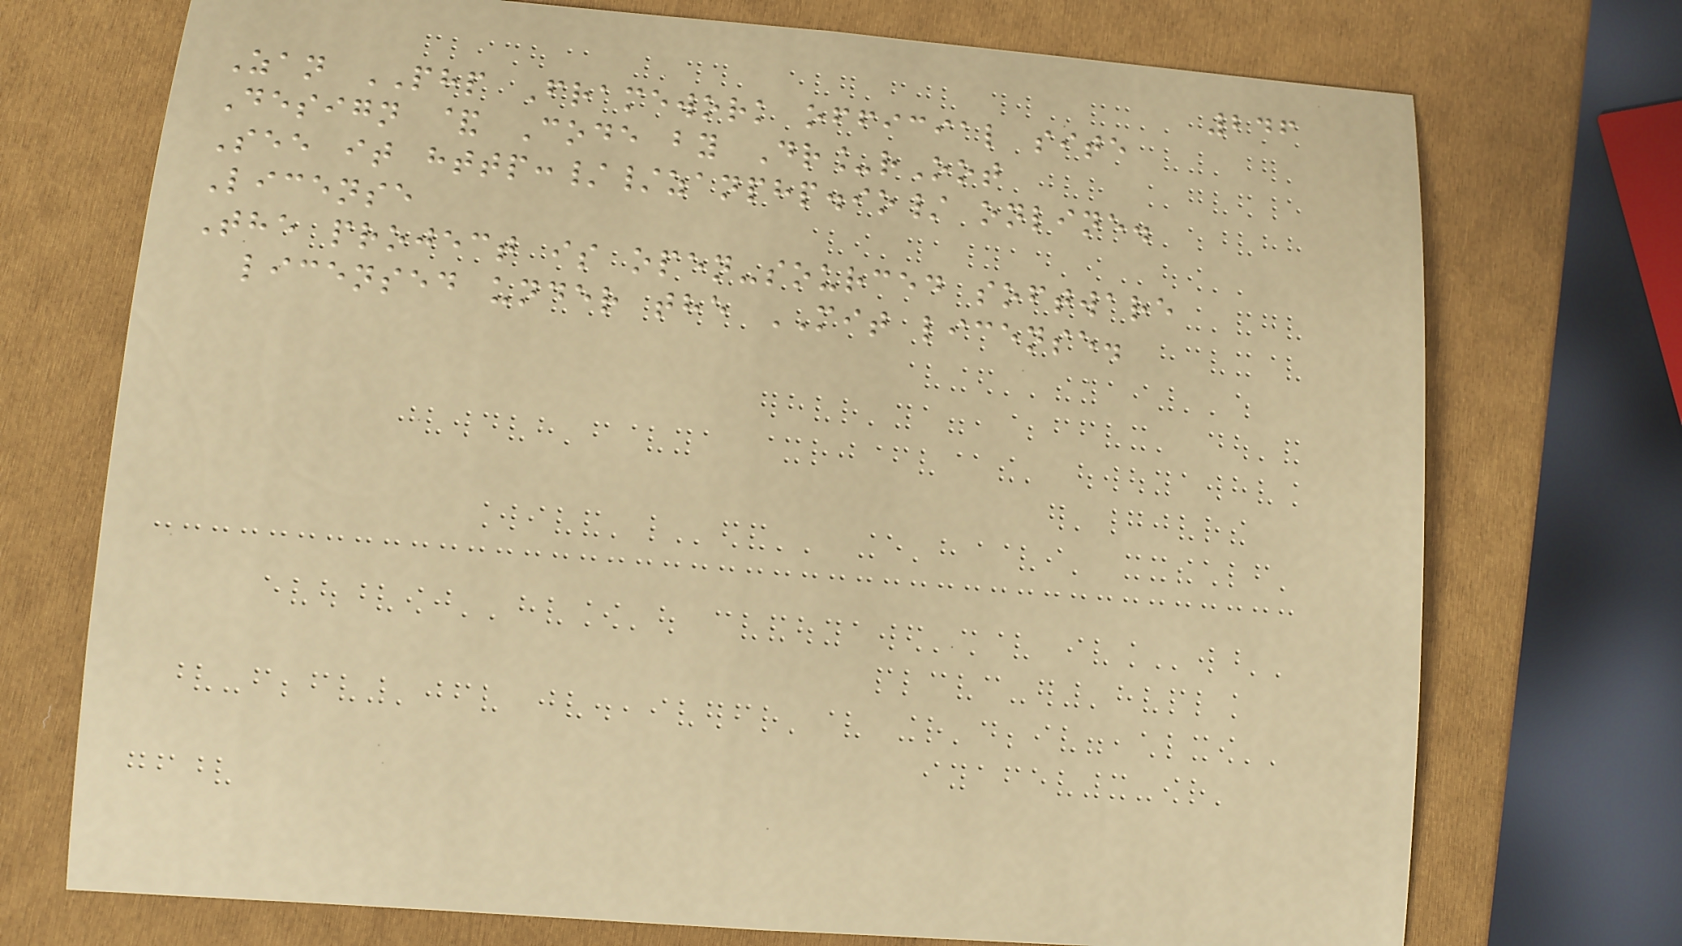246
Zan PHP Framework official site
Design & Code by Dr_rOot
See it http://zanphp.io/ online.
License
The project is open-sourced software
licensed under the MIT license.
